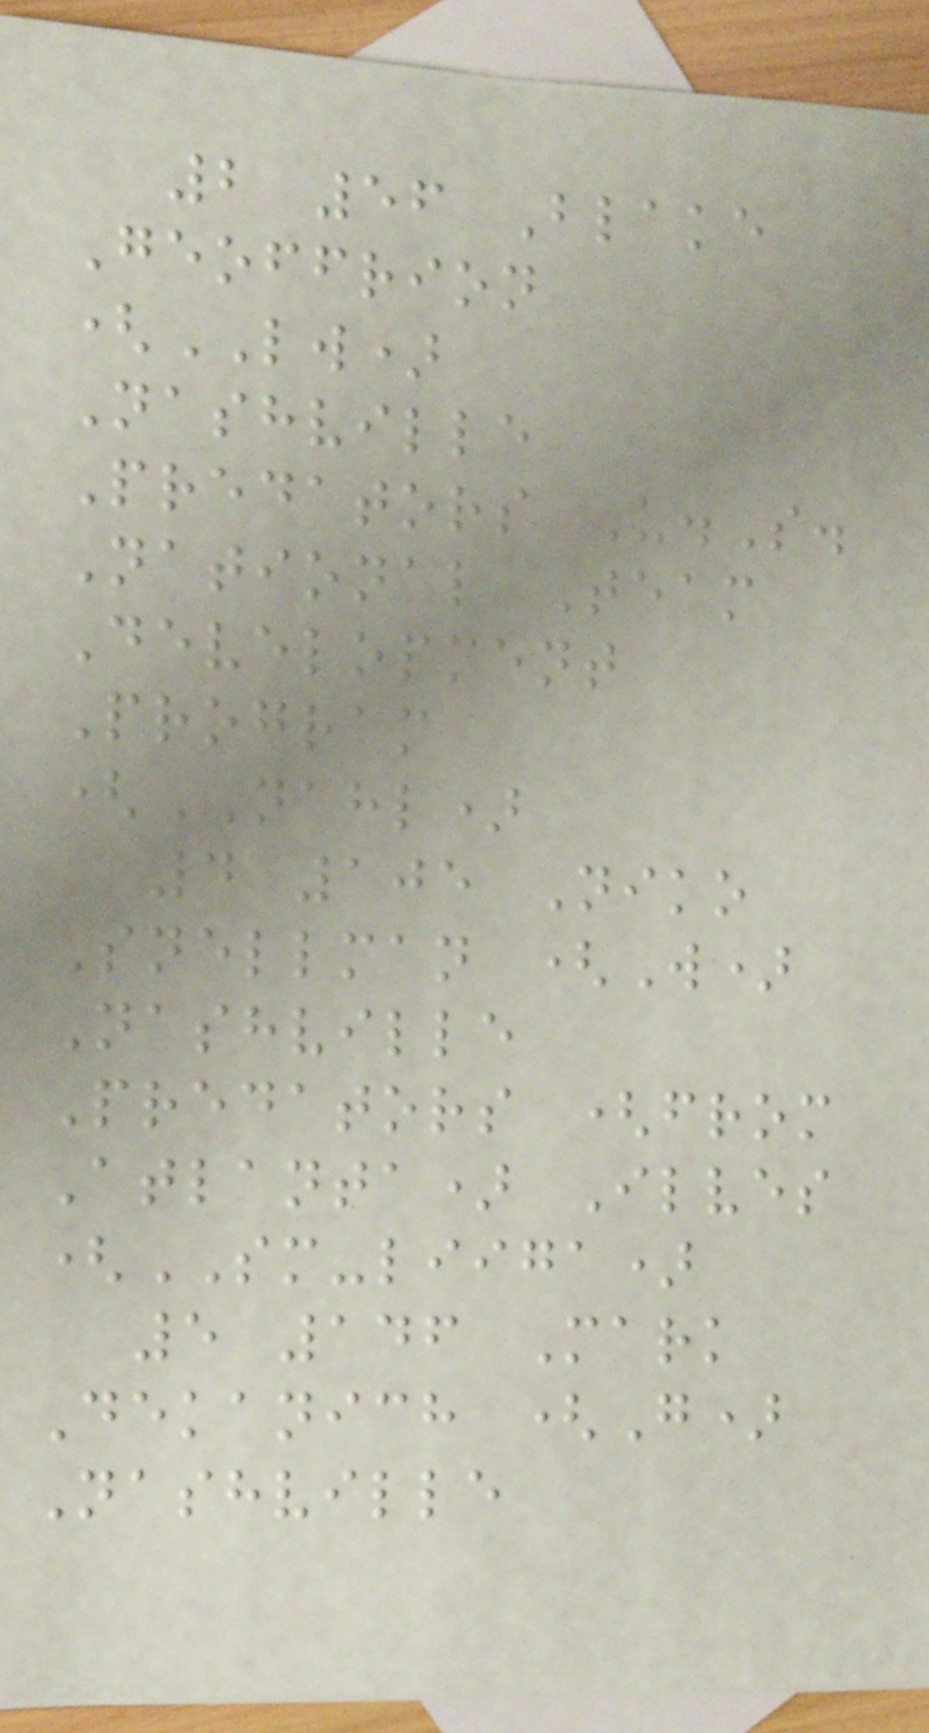2 56 Blake
Geoffrion
(LW)
Nashville
Predators U.S.
National Team
Development
Program
(NAHL)
4 105 Niko
Snellman (W)
Nashville
Predators (from
Atlanta) Ilves
(SM-liiga)
5 146 Mark
Dekanich (G)
Nashville
